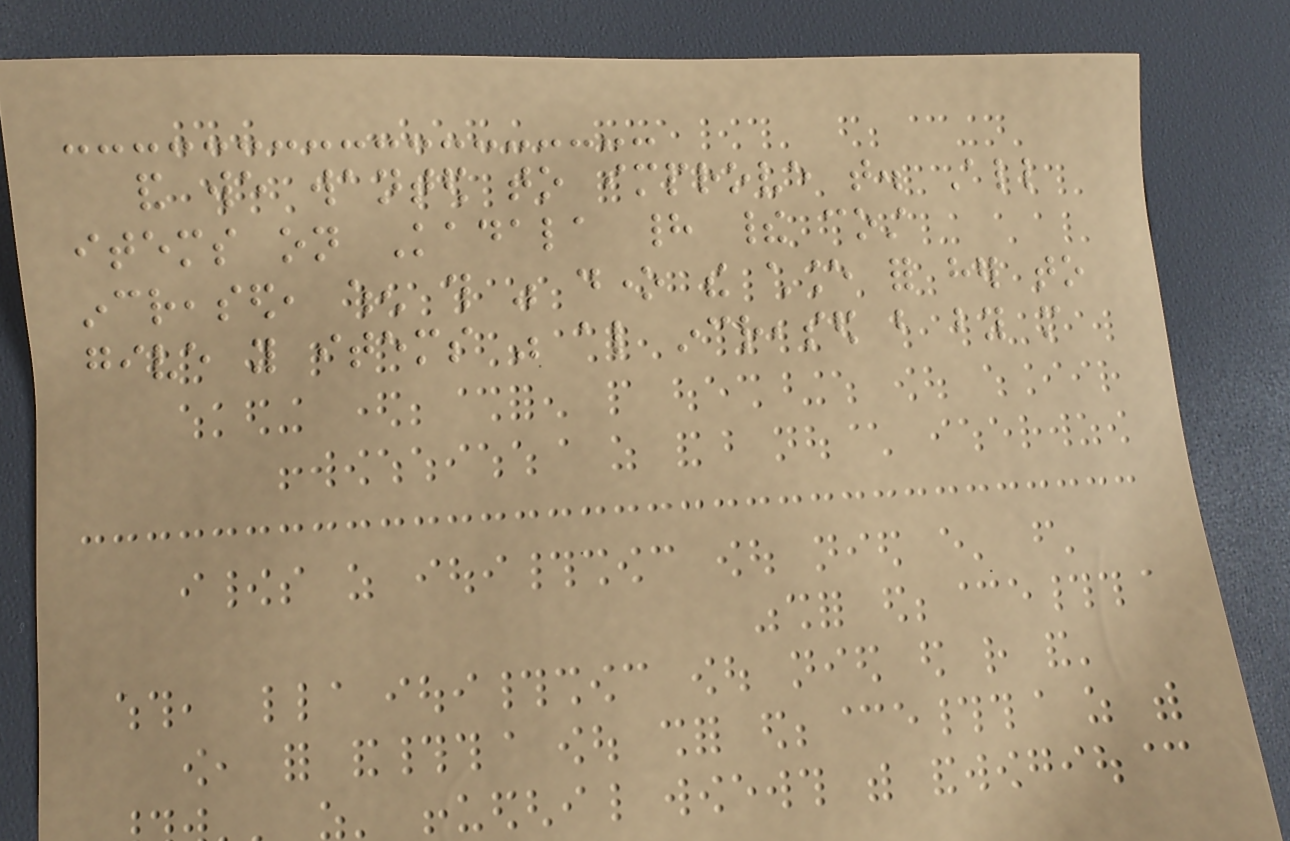and we wanted to improve that. All
items on Kadala had their cost
increased, when this was done the chance for her to
give you items was also increased but by more
